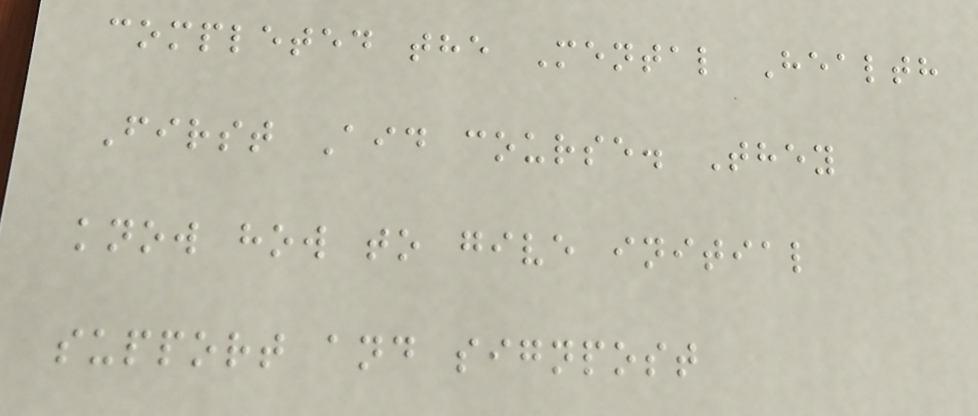completed the Mental Health
First Aid course. They
know how to give initial
support and signpost
